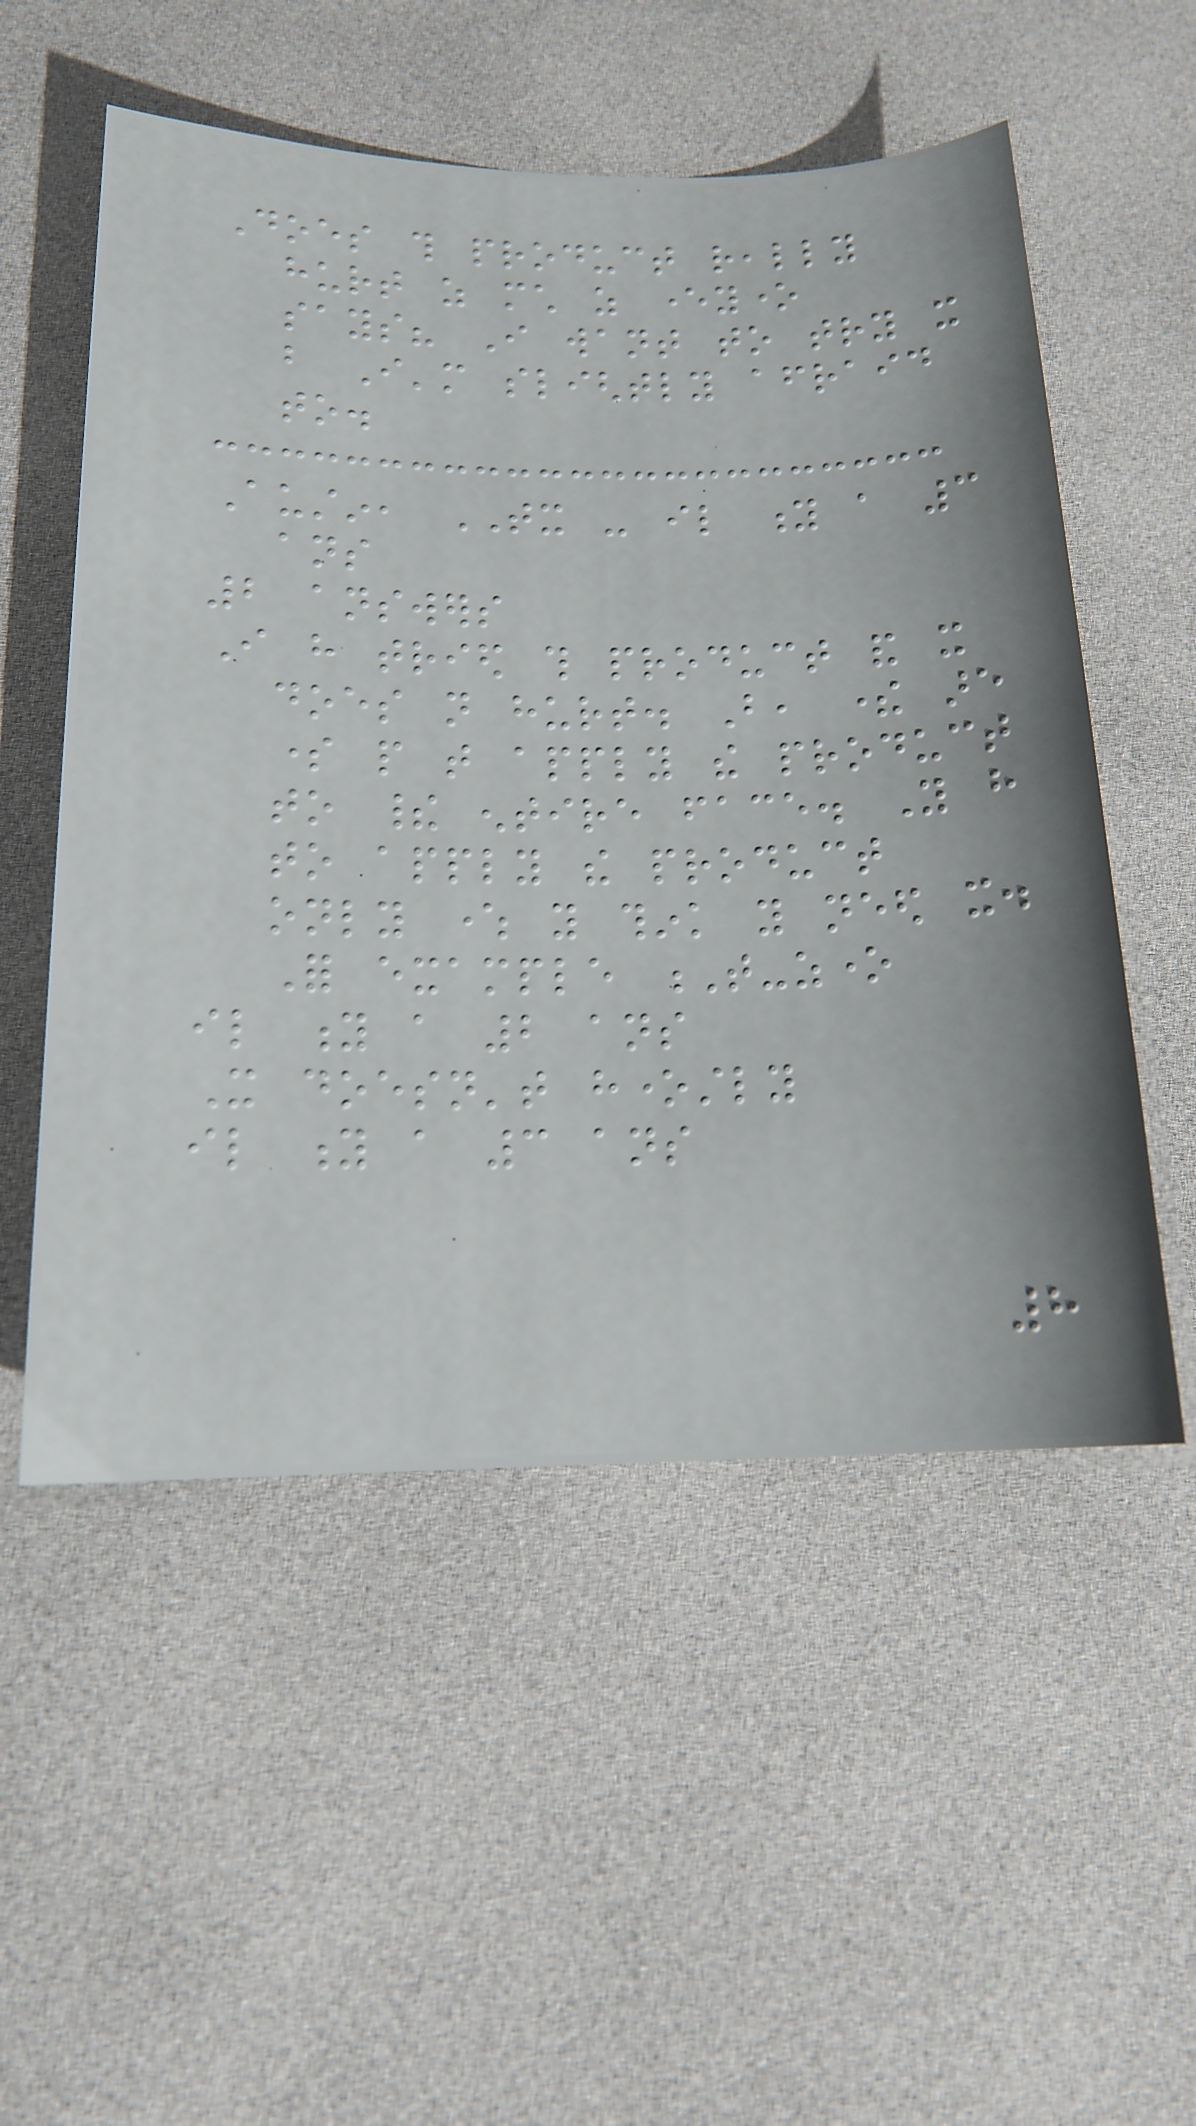Does this product really
hurt as much as everyone
says? I want to try it
but I'm slightly afraid
to.
Austin, TX - il y a 3
ans
2 answers
I have tried this product and it
does not hurt. But, there are
some people that apply the product
to their entire face. You have
to apply the product
only where you think you need it.
For example T-zone
il y a 2 ans
It doesn't honestly
il y a 3 ans
8
